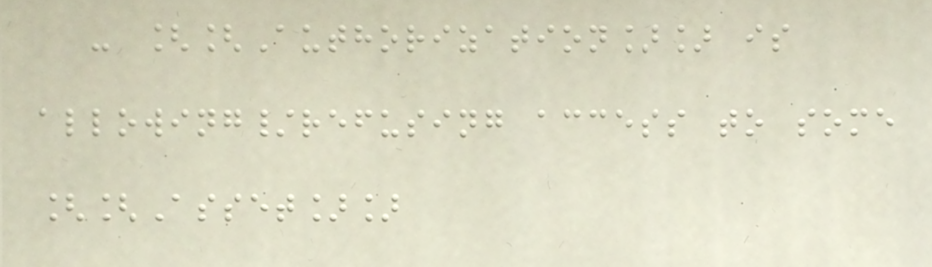- [[Authorization]] is
allowing/refusing access to some
[[Asset]]
